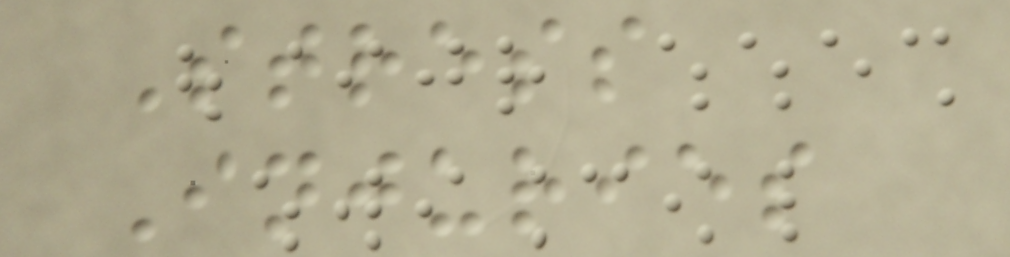Stress
Injuries
